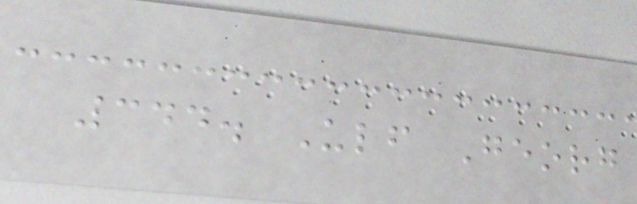344. Ulf Georg
